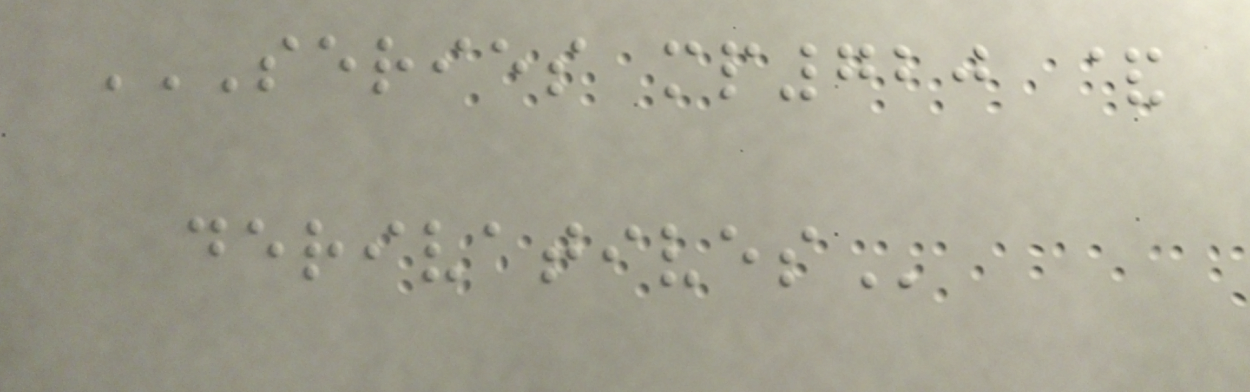SERIES MP720 &
DERIVATIVES
